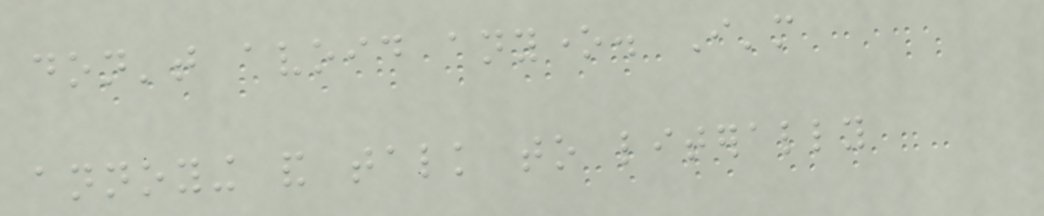don't avoid anyone. I'm
annoying and talk to literally
